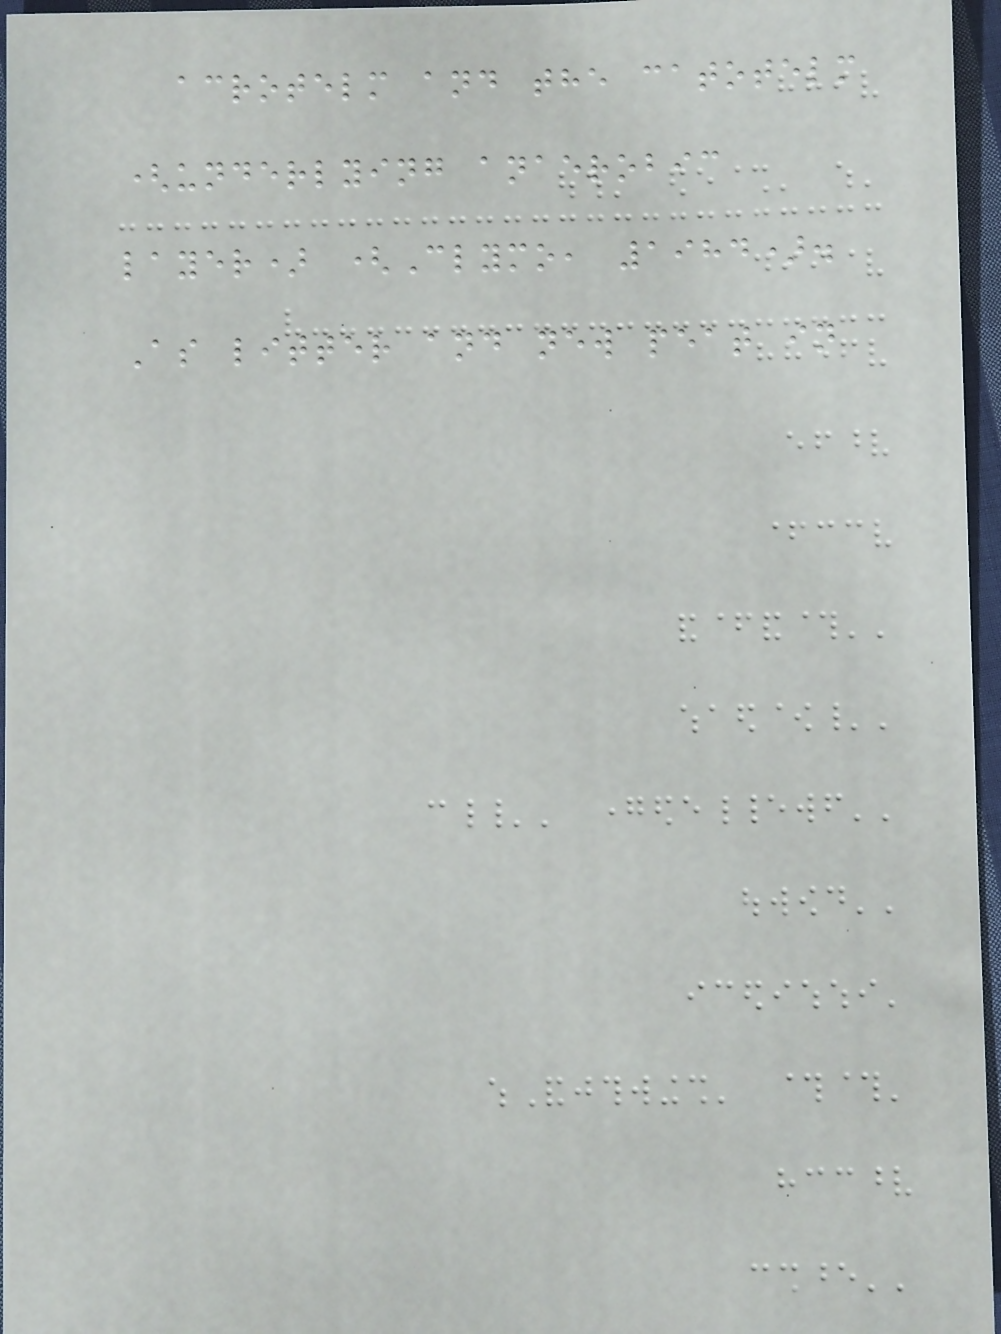acrotelm and the catotelm
(underlying anaerobic
layer) (Clymo, 1984).
As litter and new peat in
